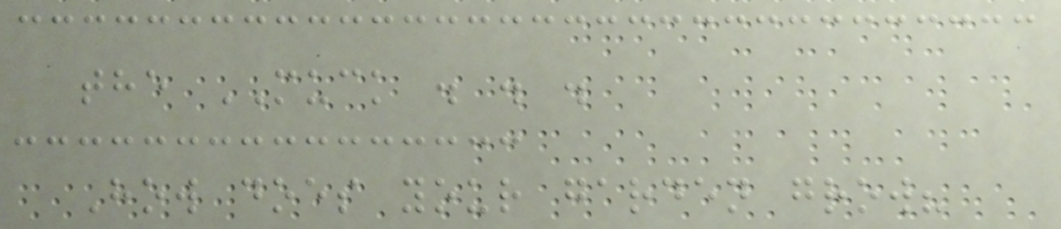the MUCK . . .
How does your garden grow?
